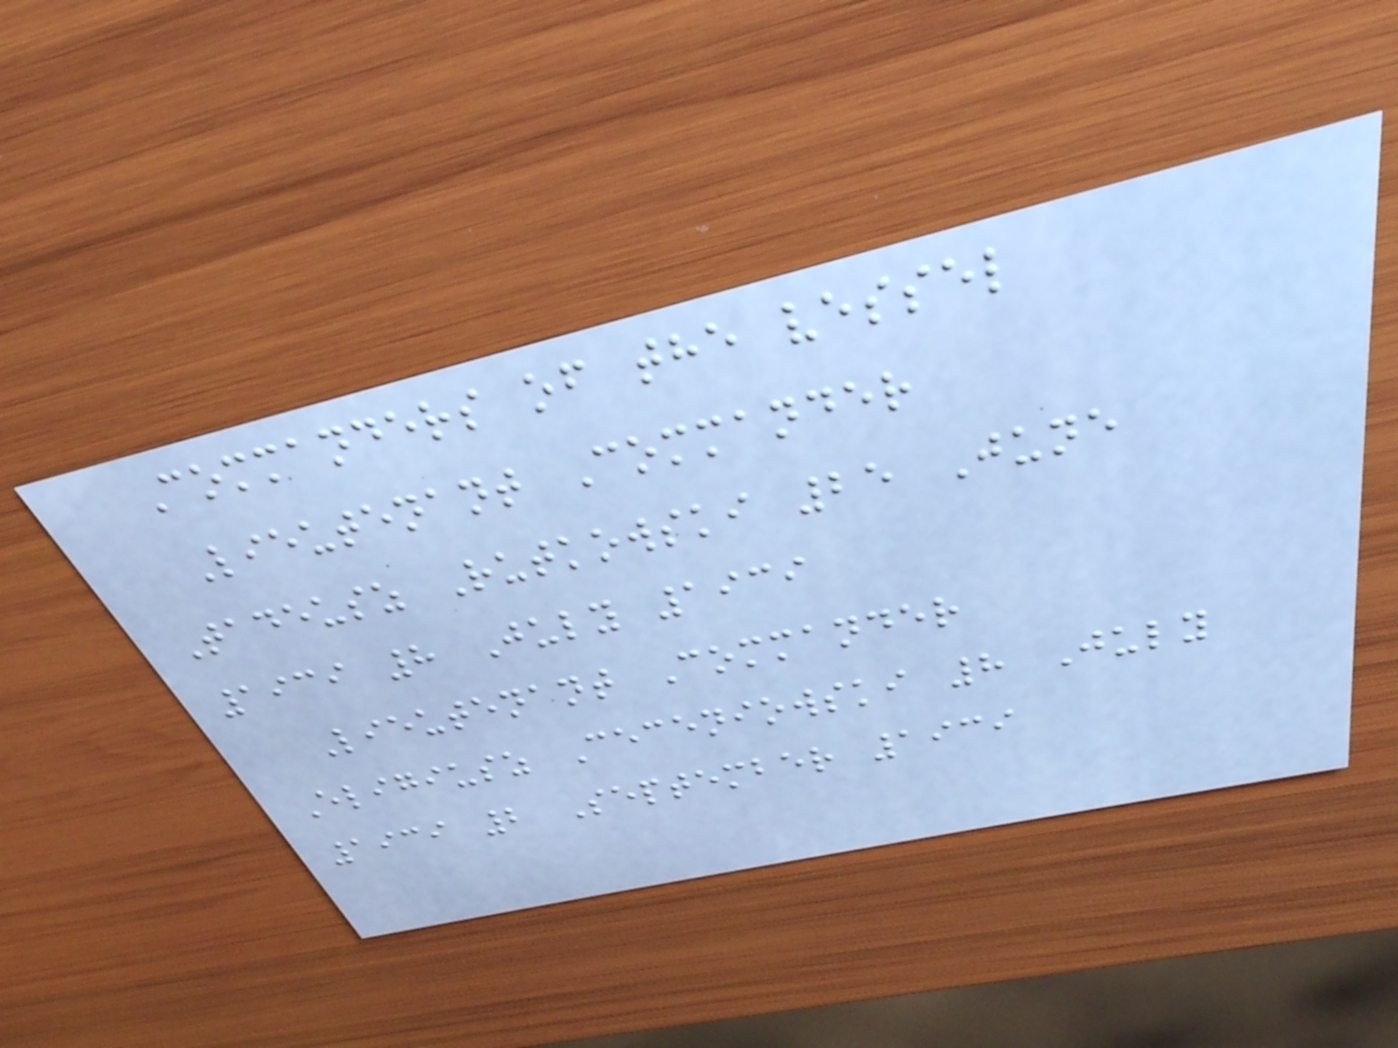Commanders of the vessel
Lieutenant Commander
Tadeusz Rutkowski 25 June
1939 8 July 1939
Lieutenant Commander
Eligiusz Ceceniowski 8 July
1939 2 September 1939
